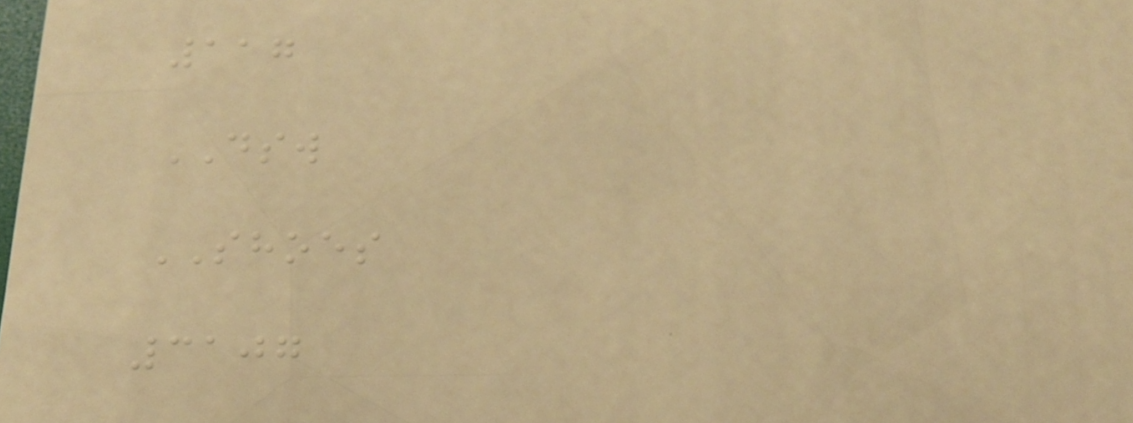117
DSW
SHOES
3107
